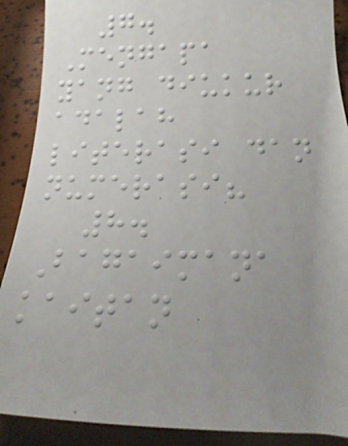7.
Mengapa
yang diukur
adalah
literasi dan
numerasi?
8.
Bagaimana
kaitan
